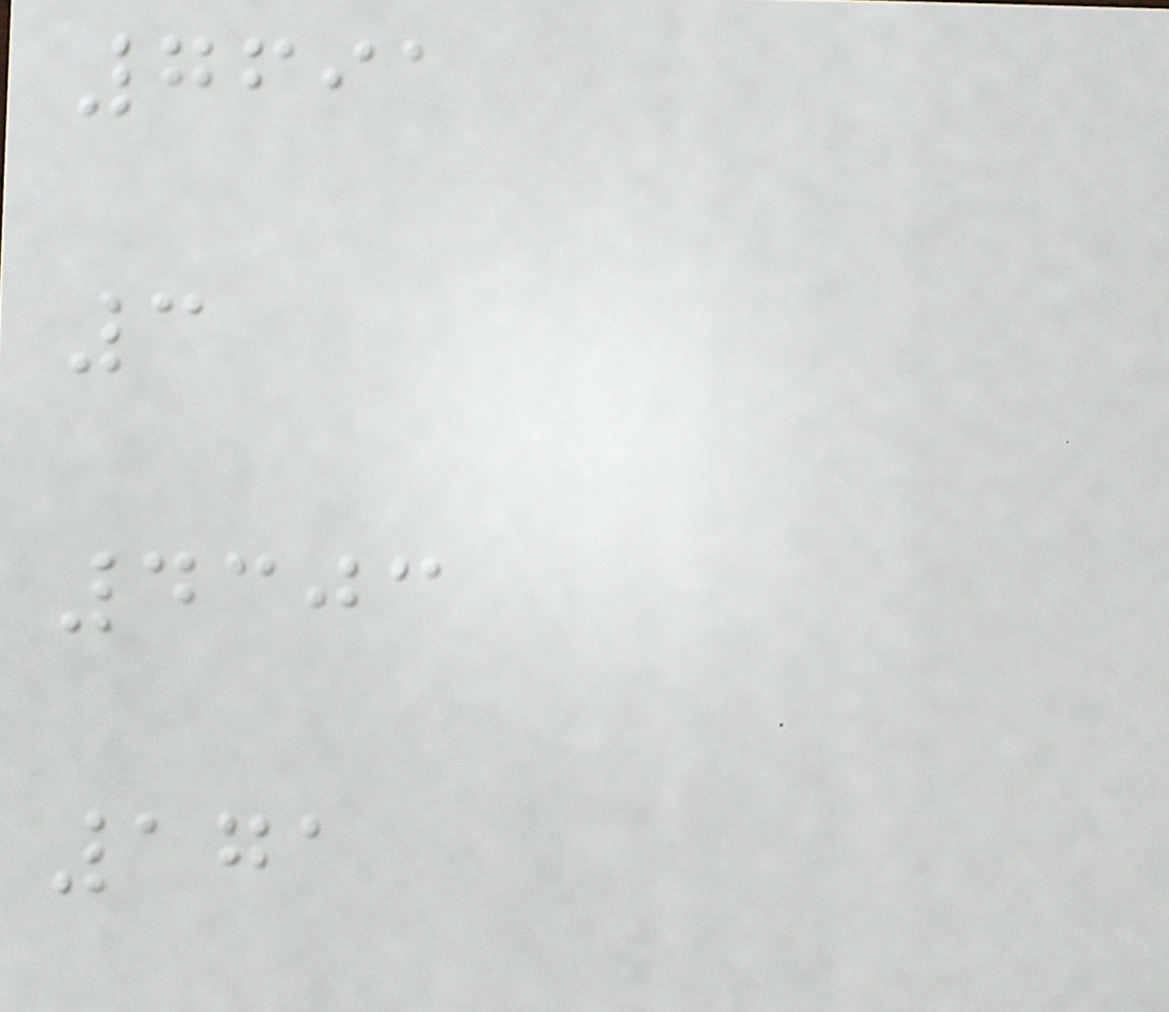7691
3
4303
171
